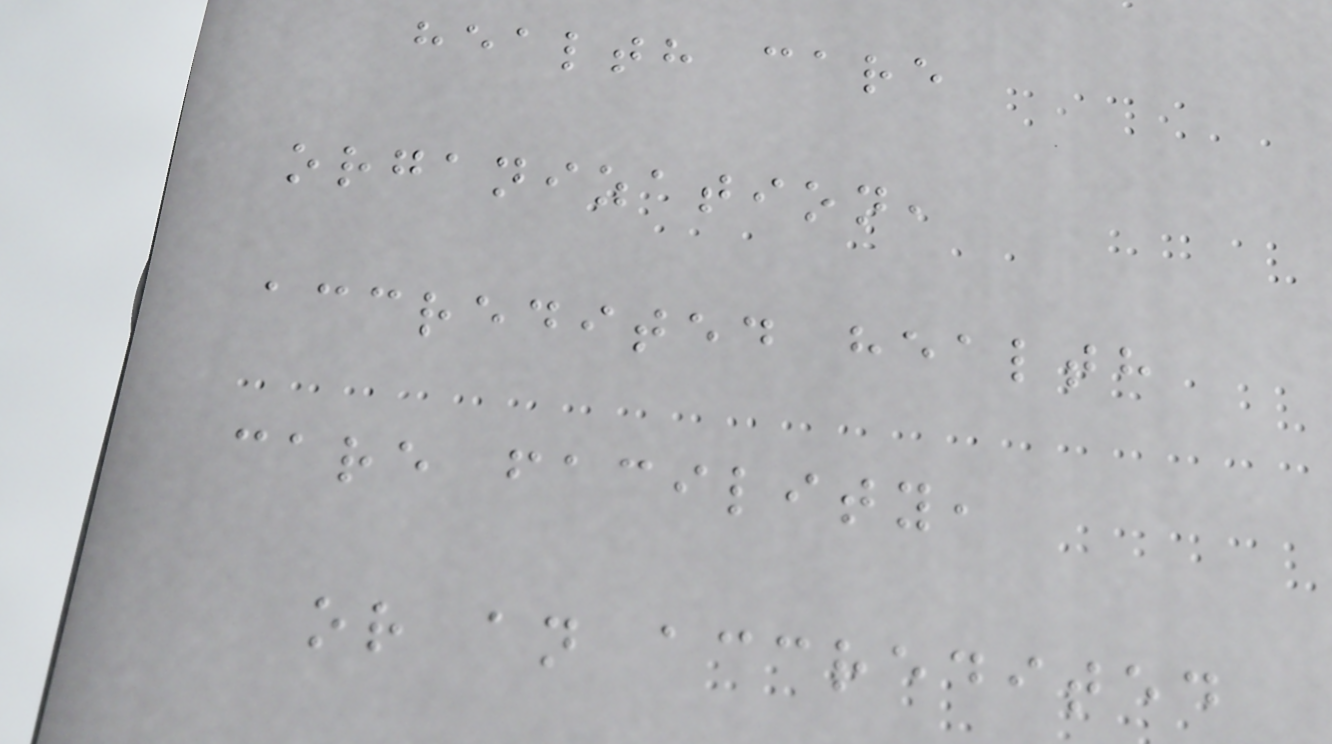health care
organization,
accredited health
care facility,
or an accredited
